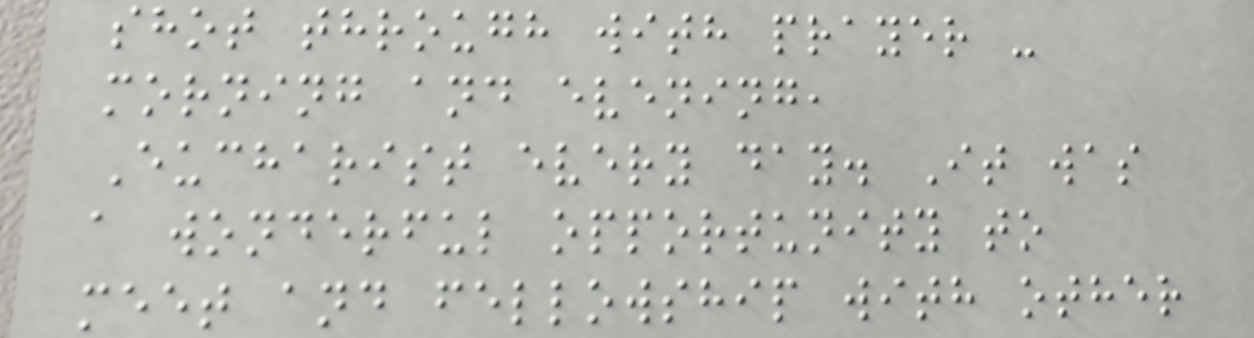shot through with prayer -
morning and evening,
Eucharist every day. It was
a wonderful opportunity to
meet and fellowship with other
